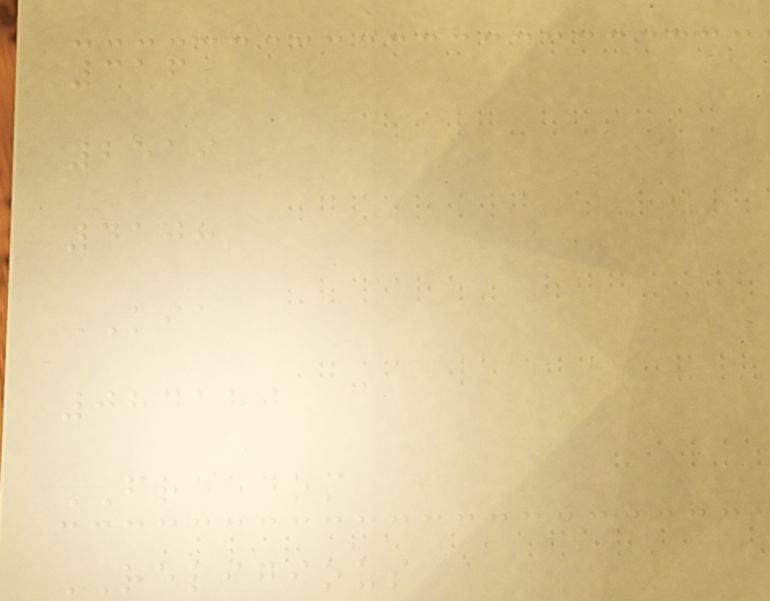316
2519
4108
KIA
084180
FREEDOM
RELIGIOUS
